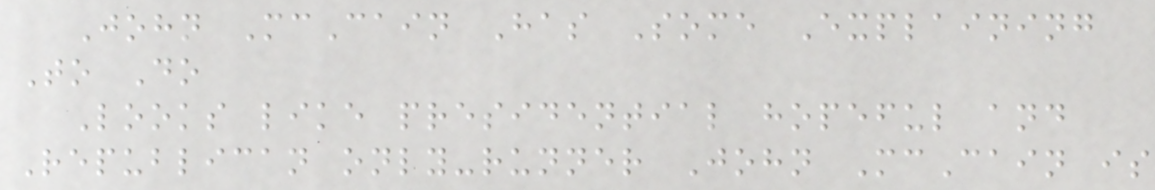John McCain Has Some Explaining
To Do
Looks like presidential hopeful and
Republican only-runner John McCain is
